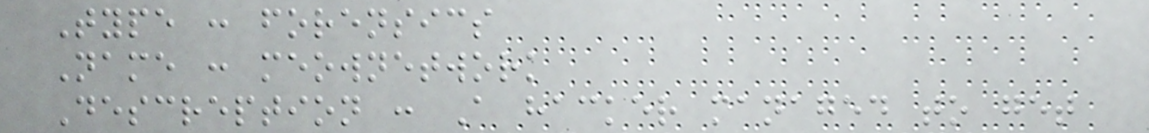Type : forensics
Name : meownetwork
Descreption : A hacker managed to get
